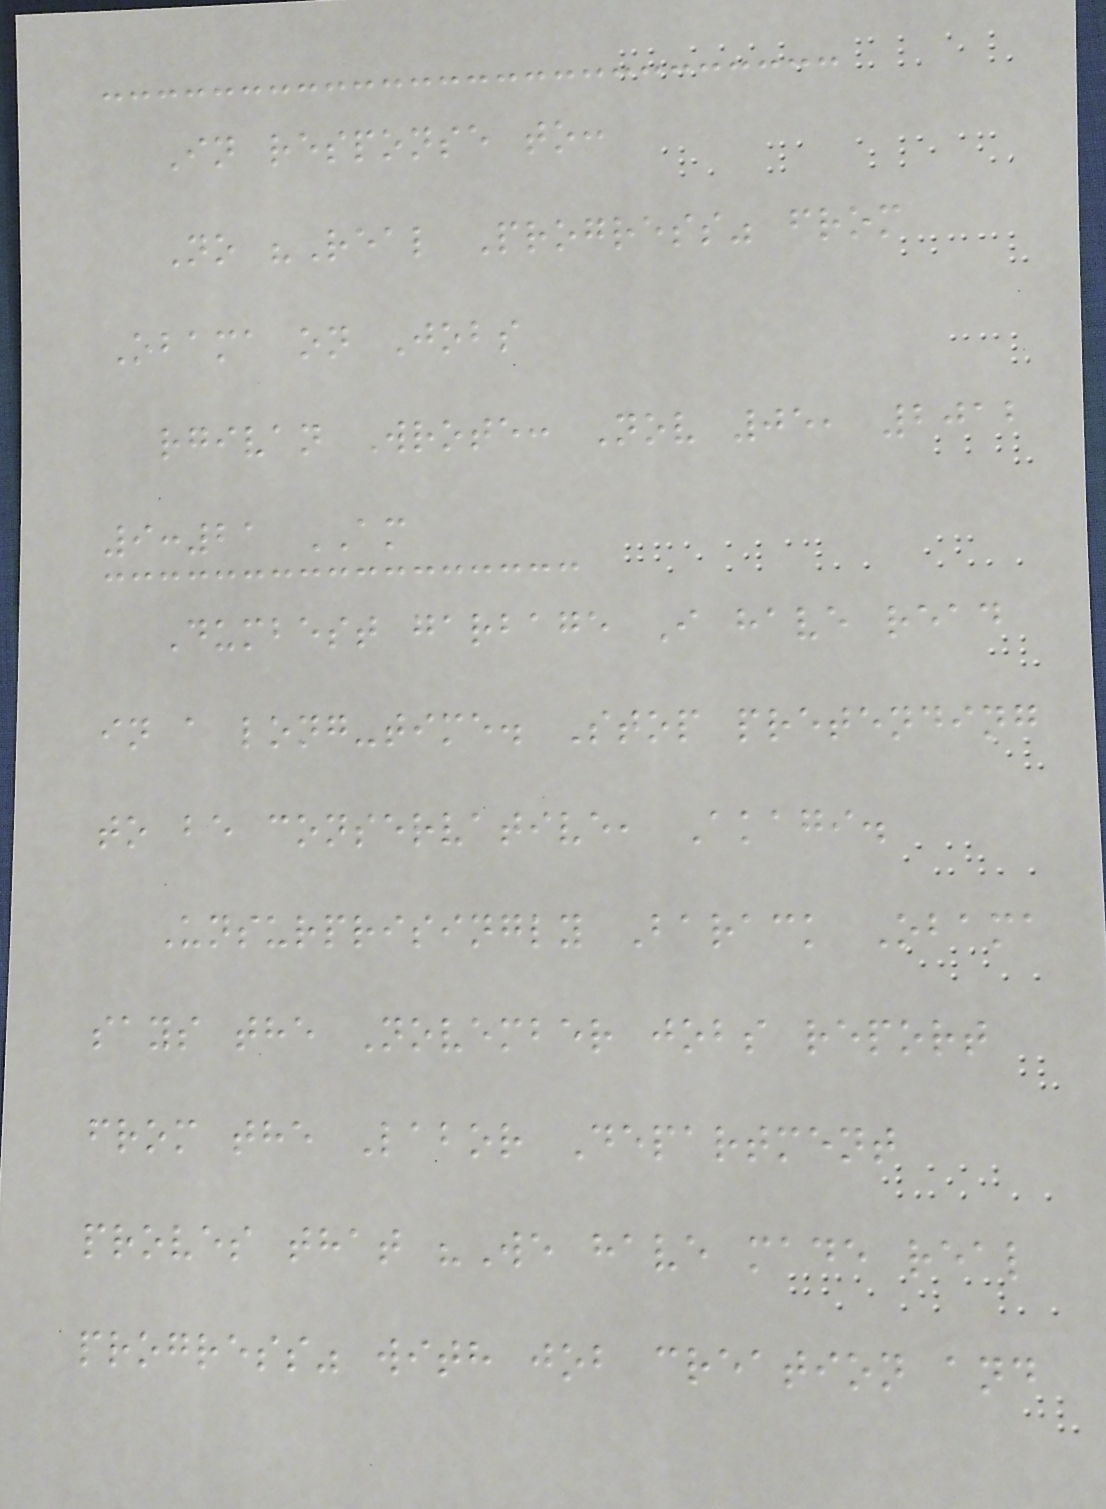In response to:
No "Real Progress" from
Obama on Jobs
rgivan Wrote: Nov 05, 2012
9:21 AM
Dumbest garbage I have read
in a long-time. Stop pretending
to be conservative, Akagi.
Unsurprisingly Barack Obama
says the November jobs report
from the Labor Department
proves that "We have made real
progress" with job creation and
